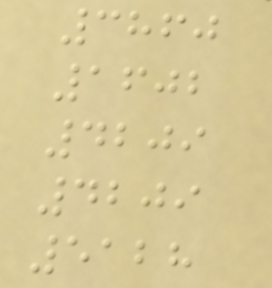3860
1602
4209
4209
5128
